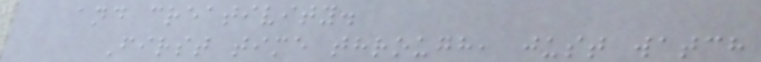and creativity.
First time through, just watch
